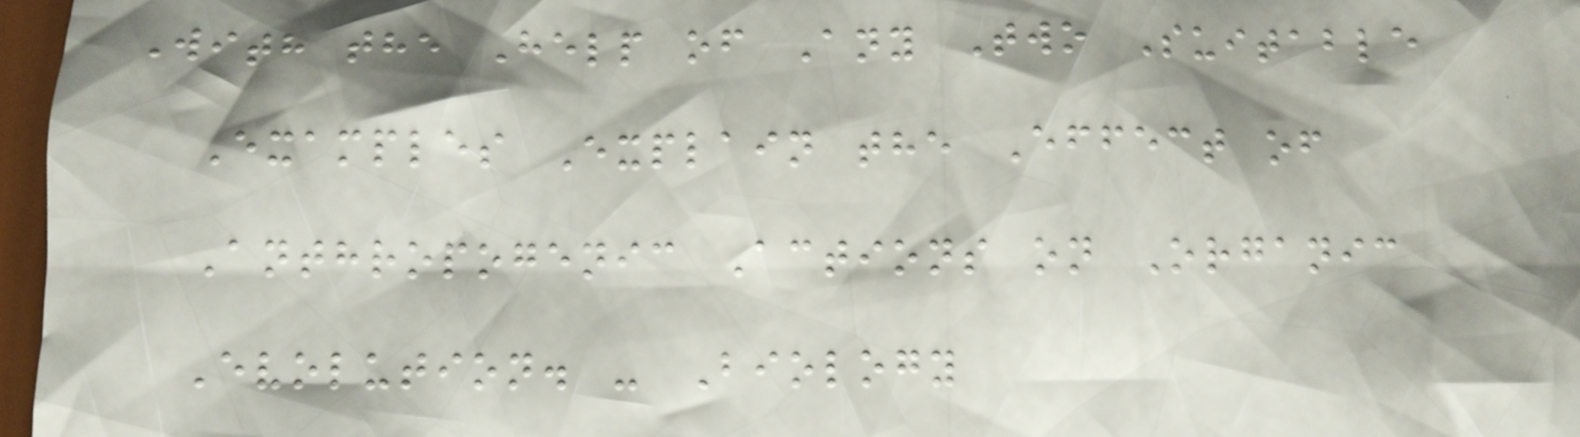With the Help of Any Two Suitable
Examples Explain the Effect of
Anthropogenic Actions on Organic
Evolution. - Biology
